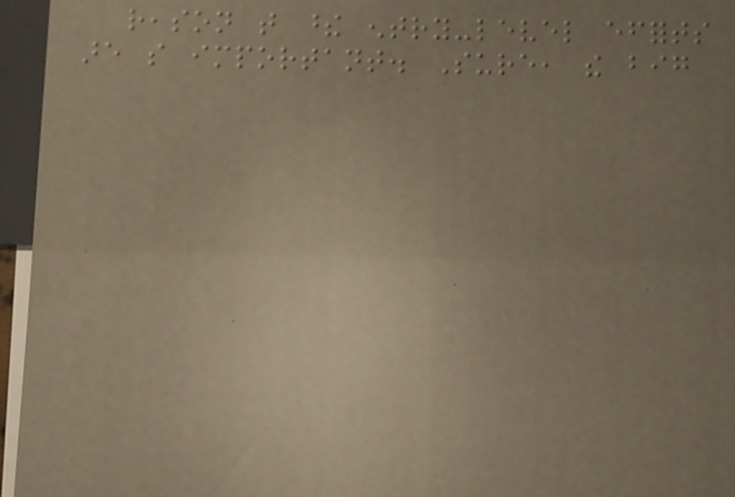reason that these entry-level efforts
are so important. Sure, the big
